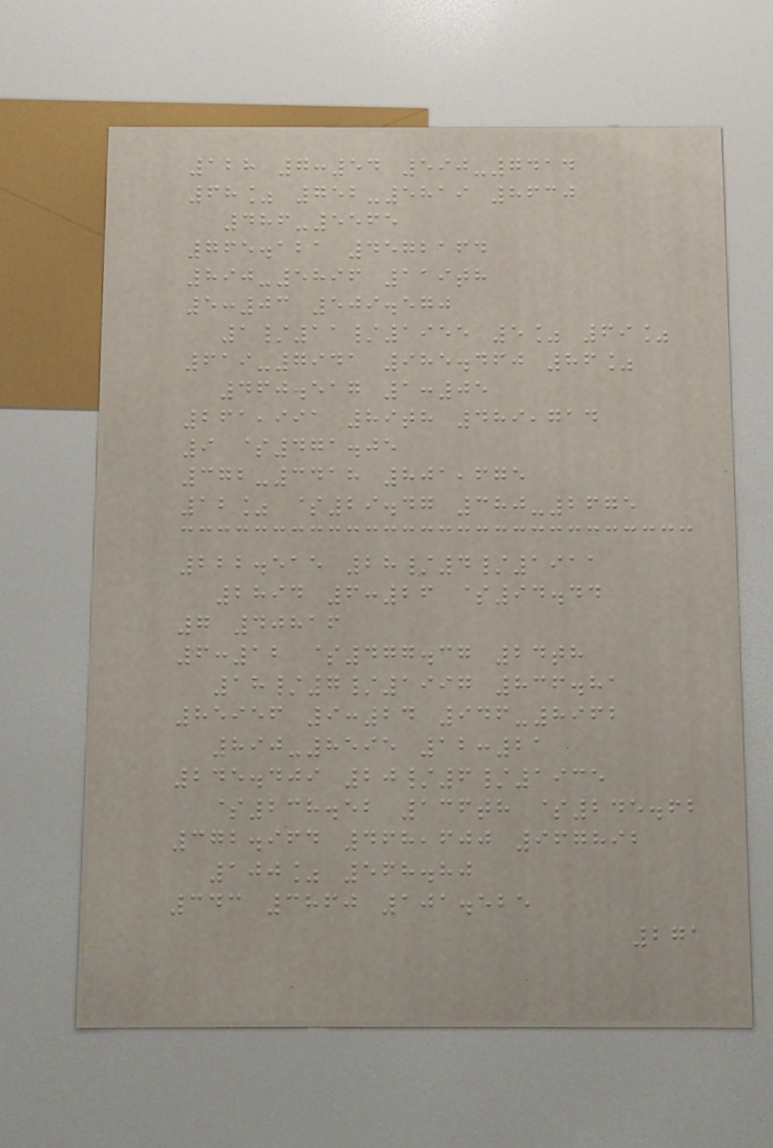128 7:54 590-7414
68% 752-5819 8630
486-5565
765.121 4572164
890-5896 119th
5:03 509.570
1/11/1955 5% 69%
619-7941 985.460 86%
460.517 1:05
261,991 89th 489,714
9 $471.05
372-3418 801,675
12% $29.47 380-2675
222.515 28/4/1911
2894 6:26 $94.44
7 40816
6:12 $477.37 24th
18/7/1997 836.81
85956 9:24 946-8962
890-8595 12:21
245.409 20/6/1935
$238.52 136th $245.62
372.964 468,600 967892
100% 568.80
343 3860 101.525
271
